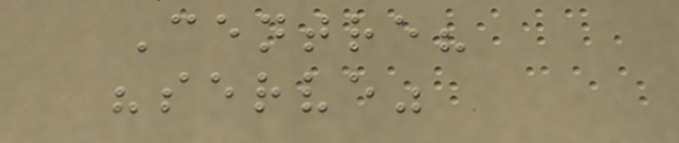Centre?
"serve"
